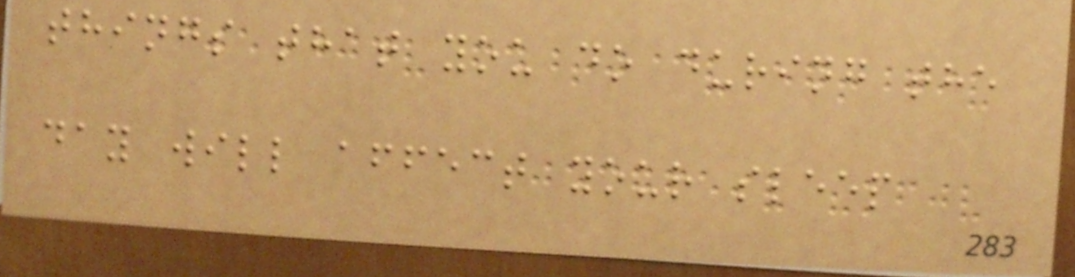things that you do during the
day will affect your sleep
